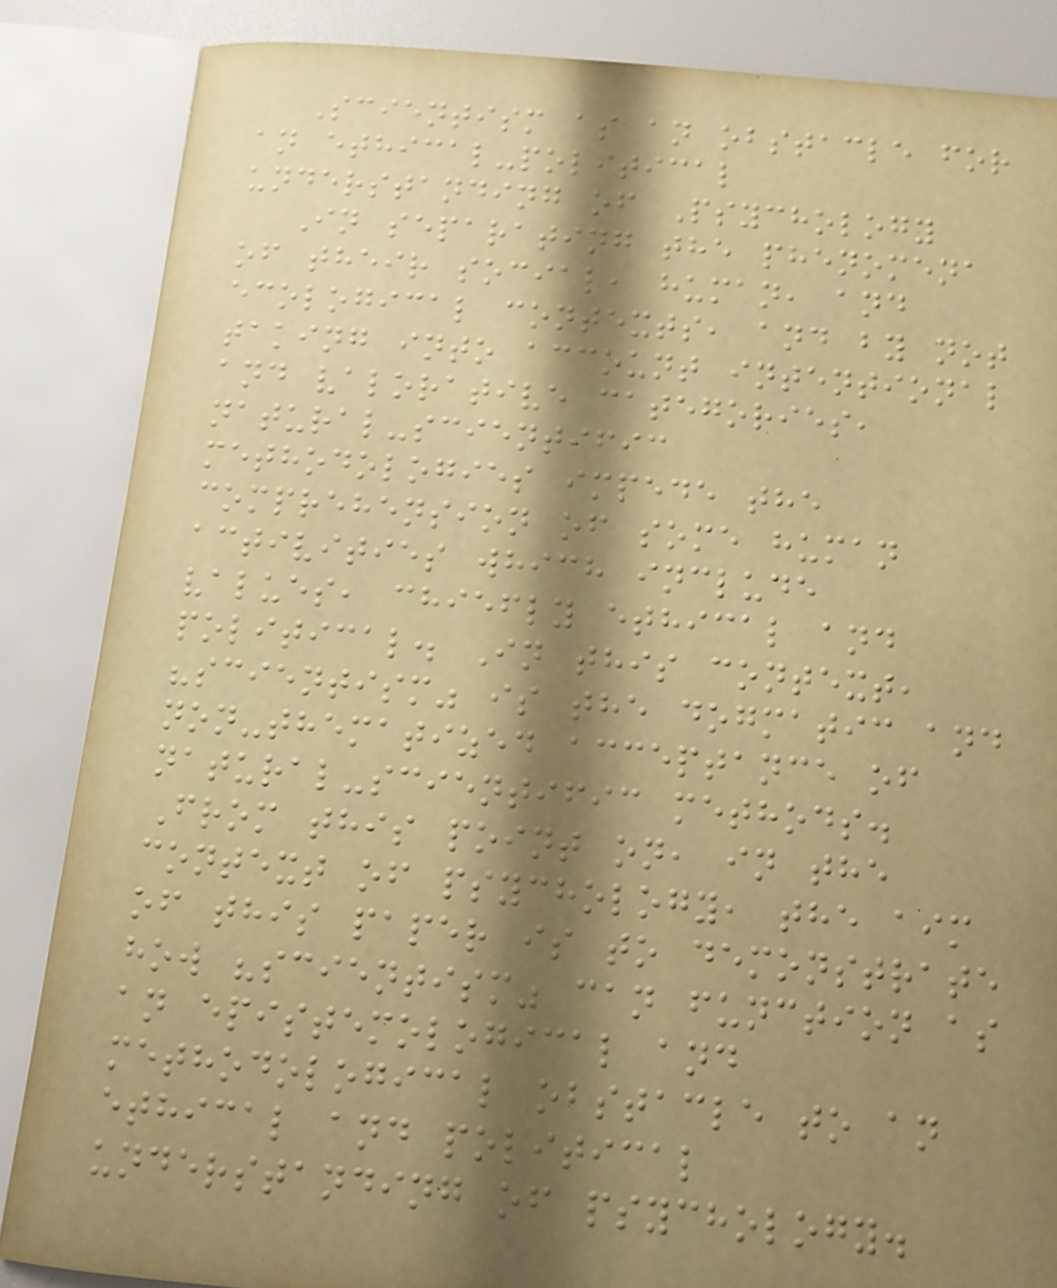Scientism as an obstacle for
an ethical-political
understanding of Psychology
In separating the phenomena
of their social, human, and
ecological contexts, and by not
taking into account intentional
and valorative categories,
natural-scientific
methodologies impede the
comprehension of some human
activities which include
values, chiefly ethical and
political. In this context,
"scientism" is the dogmatic and
non-thematized acceptance of
natural-scientific methods.
From this point on, in the
context of psychology, the aim
of this paper is to demonstrate
how "scientism" can function as
an epistemological and
methodological obstacle to an
ethical and political
understanding of psychology.
